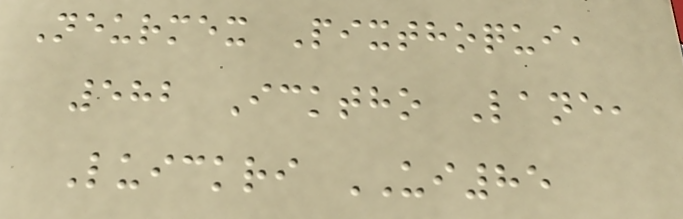Neurmex Pixthoqui,
582 Icktho Lane,
Luickri UI85
